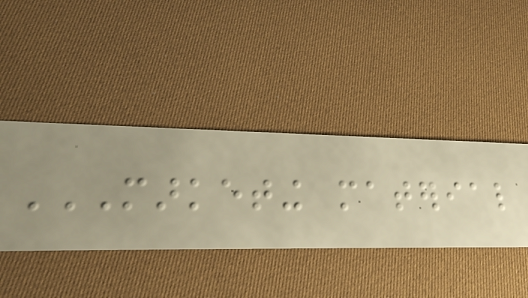MARKETING MATERIAL
